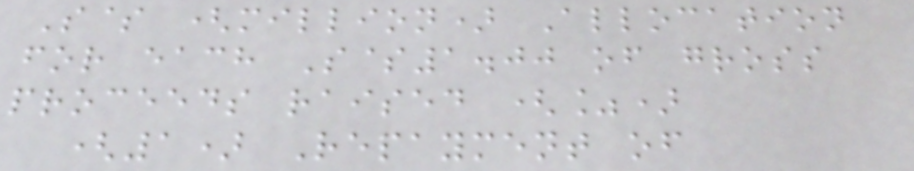S$ (million) Allocation
for each S$1.00 of gross
proceeds raised (%)
(1) Repayment of
